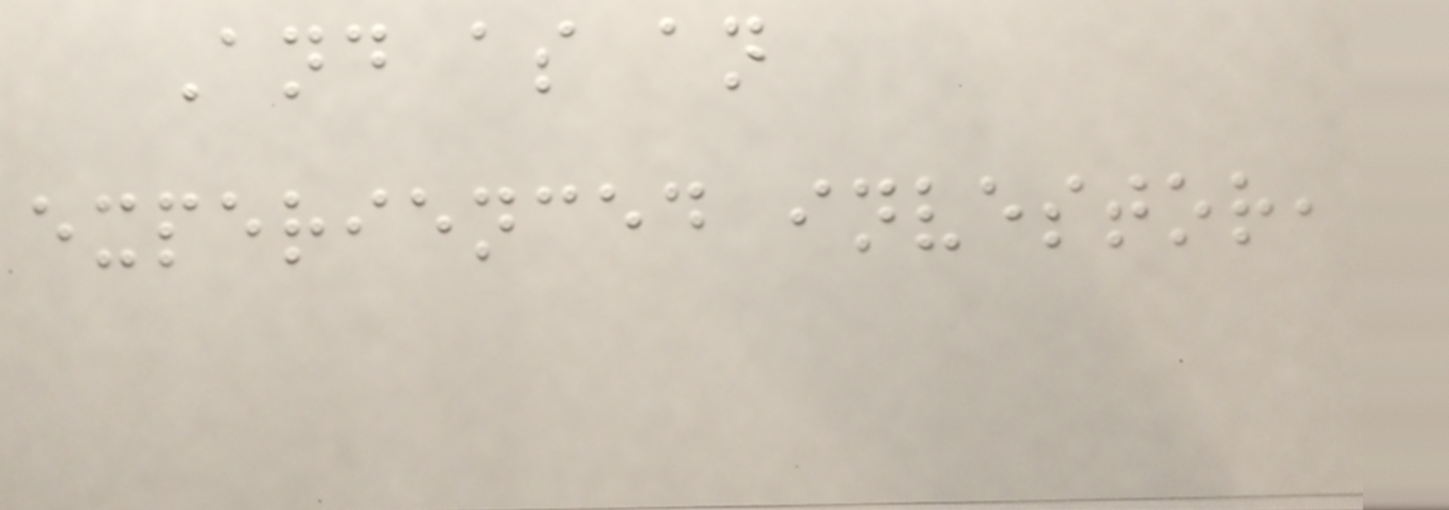And as an
experienced investor,
